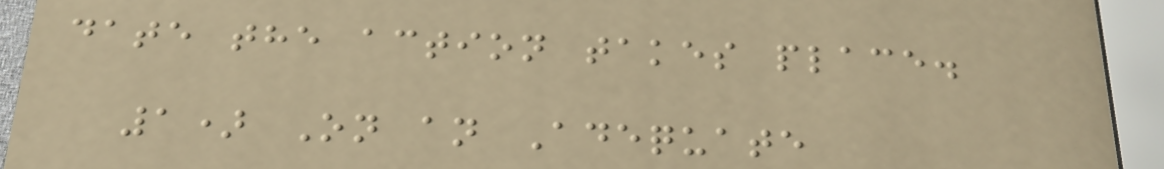date the action takes place.
1) On an Adequate
